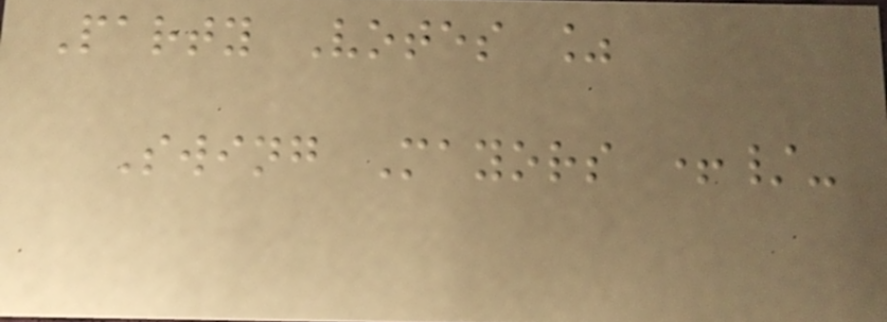Party Votes %
Swing Mayors +/-
